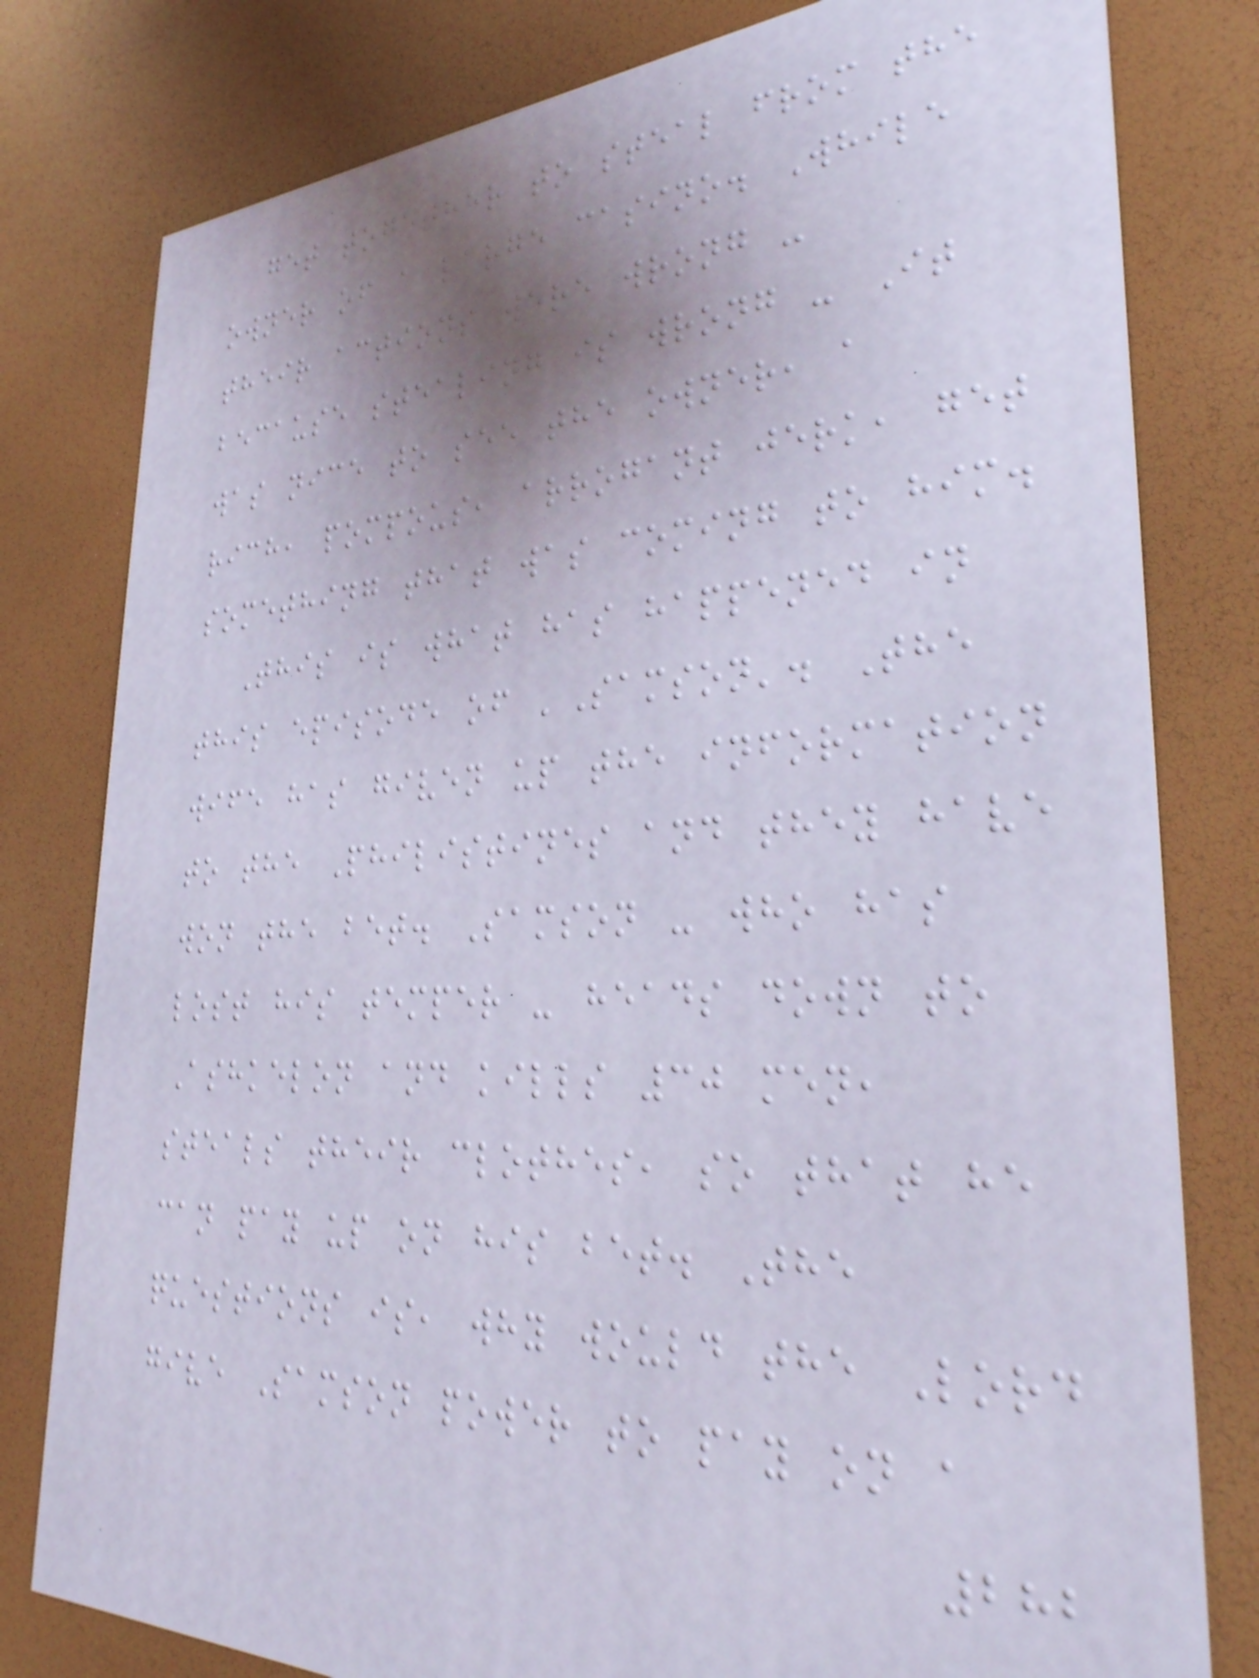get together to steal from the
owner of a large casino. While
their actions were wrong -
because stealing is wrong - It
was nice to see the owner, a
rich, pompous, arrogant jerk, get
something that was coming to him.
This is what has happened in
this episode of 'Samson'. The
wife has given up the information
to the Philistines and they have
won the bet. Samson - who has
lost his temper - heads down to
Ashkelon and kills 30 men,
steals their clothes, so that he
can pay up on his bet. The
questions is, why would the Lord
give Samson power to pay on a
282
